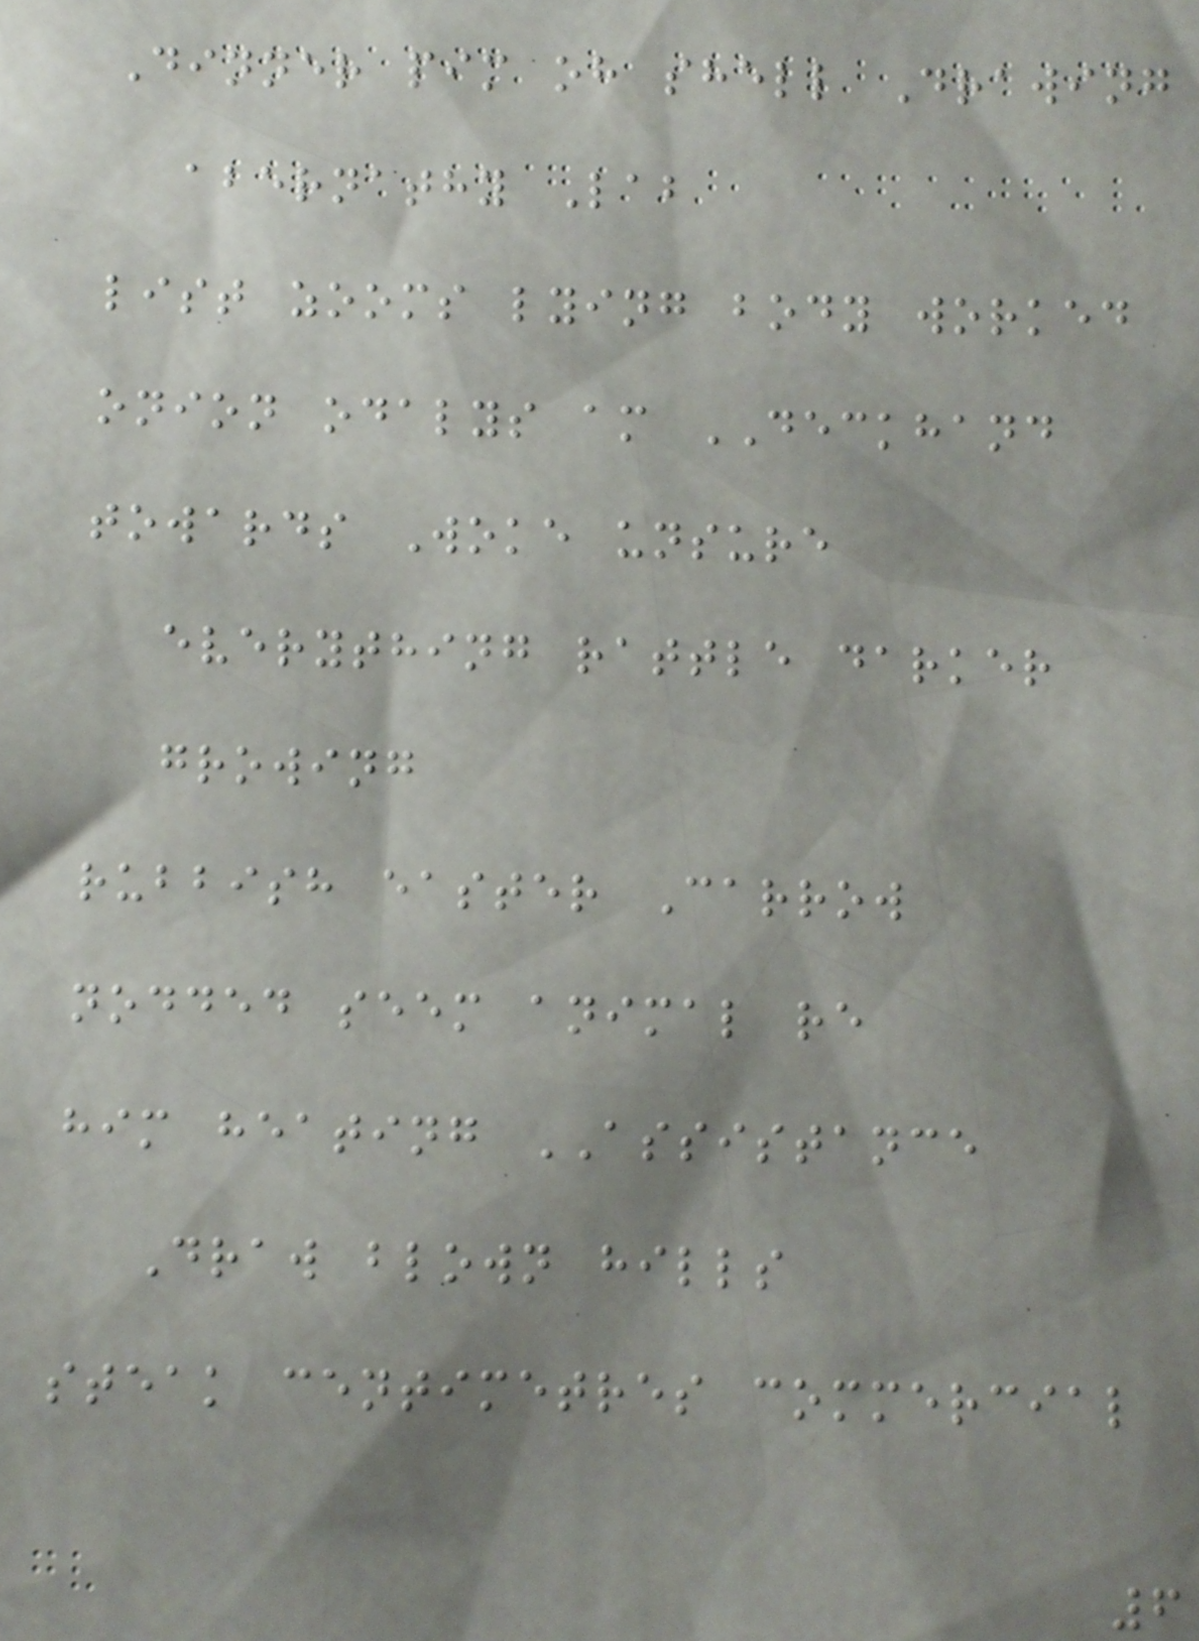Dinner pim oh shell Drawing
abernathy Lab
list zooms lying body worked
onion odalys am DECKHAND
towards Woke unsure
everything rattle darker
growing
rubbish easter Carrow
nodded seem animal re
him heating ASSISTANCE
Draw blown hills
steak centimetres commercial
6
